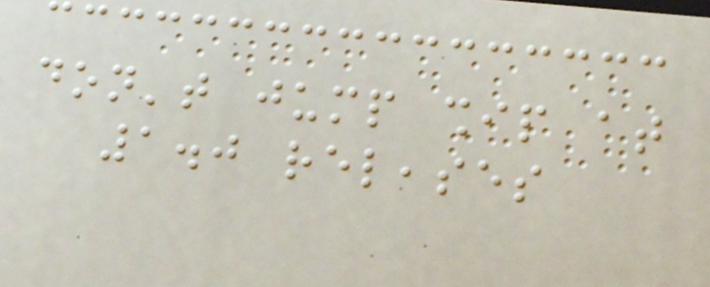don't jump ship at
1.0 releases
